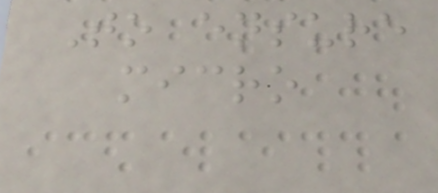To ensure
micro
